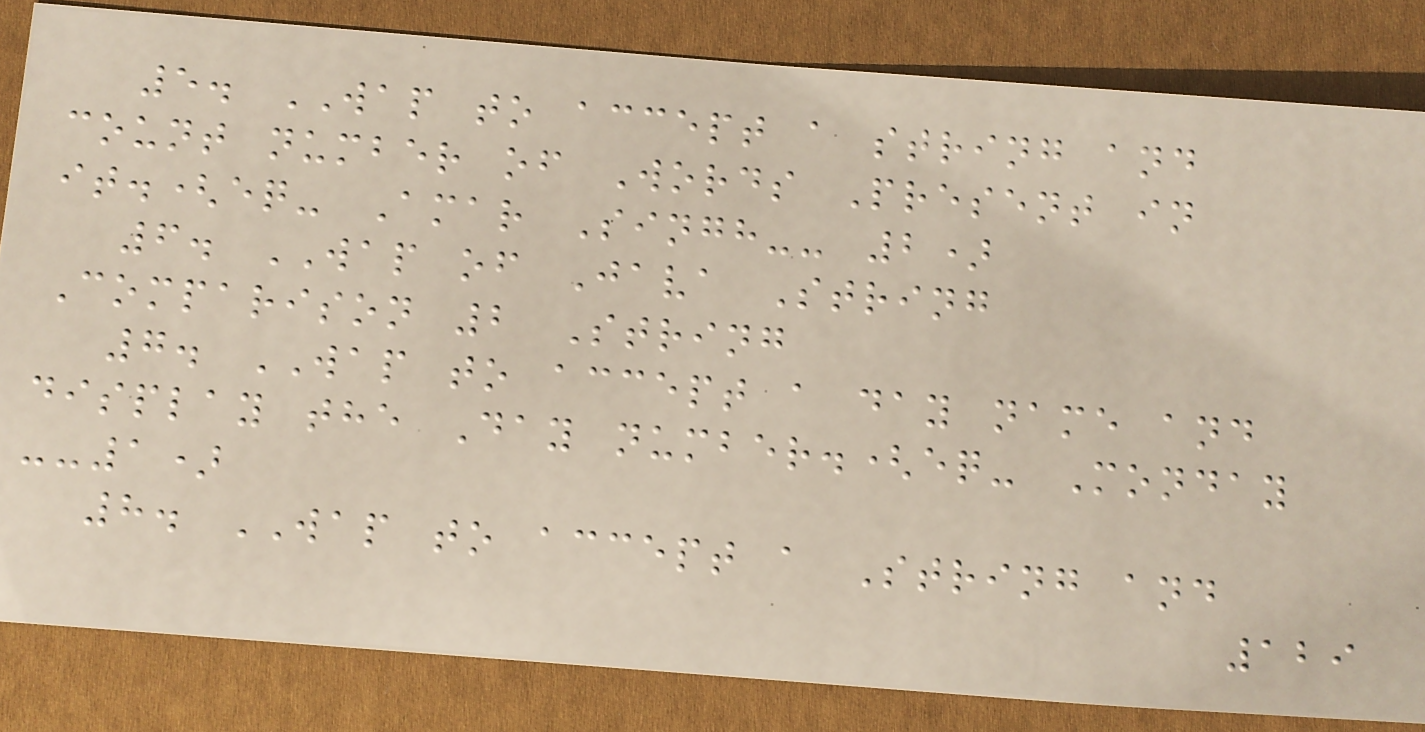5. WAP to accept a string and
count number of Words Present in
it.(eq- Amar Singh-- 2)
6. WAP of Java String
Comparison 2 String
7. WAP to accept a day name and
display the Day number.(eq- Monday
--1)
8. WAP to accept a String and
129
